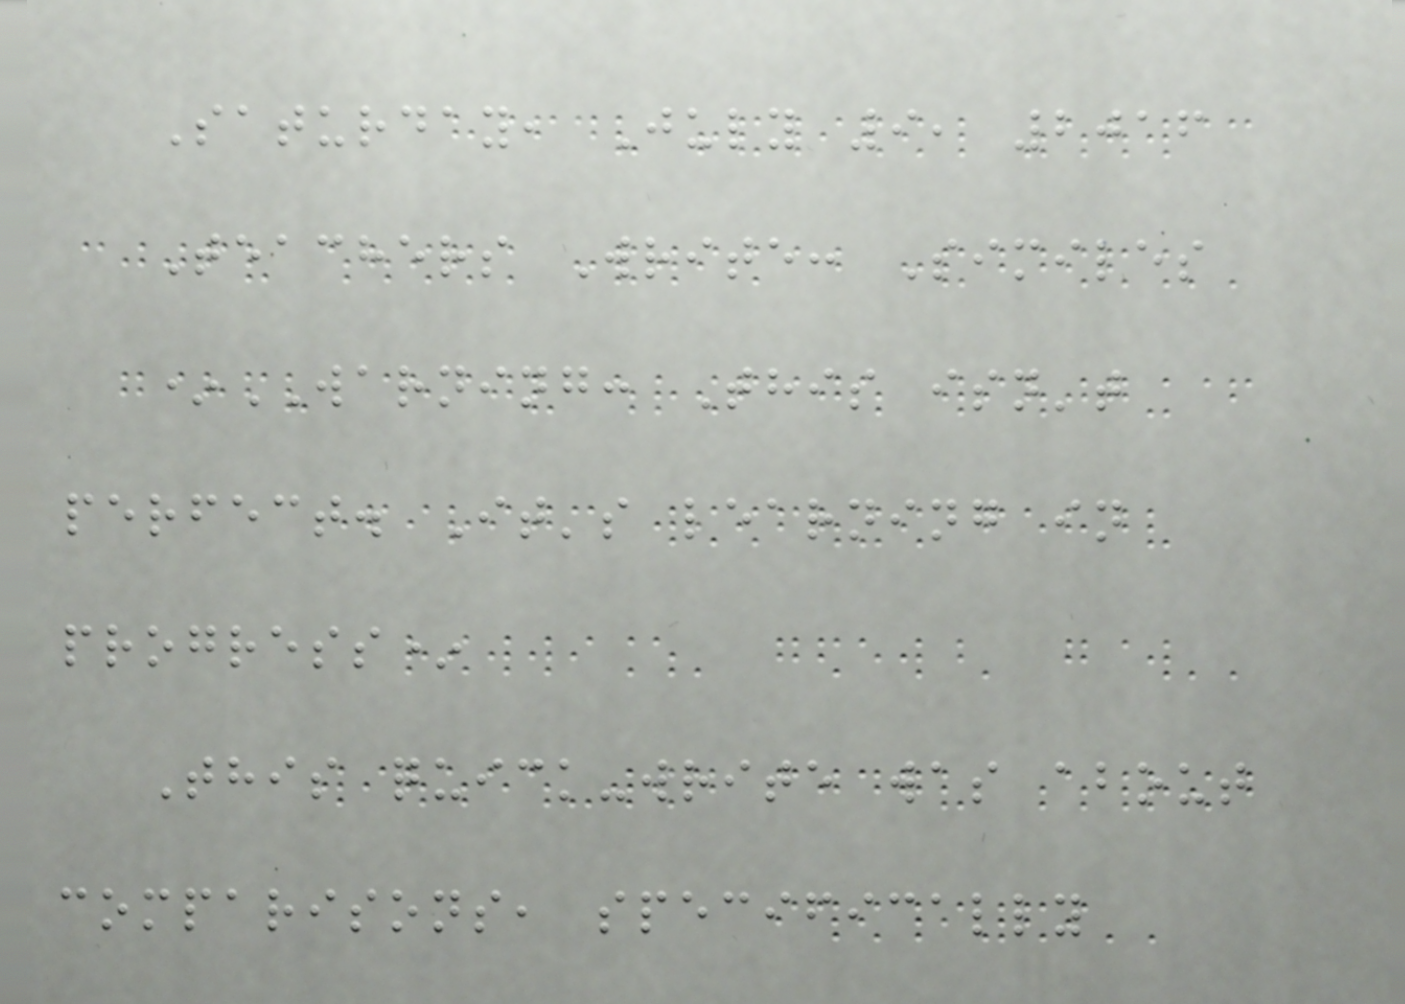Saturday, July 9, 2016
Teachers Write: Similes
*WARNING: This isn't
perfect. It's learning in
progress*
This quick-write was about
comparisons, specifically
